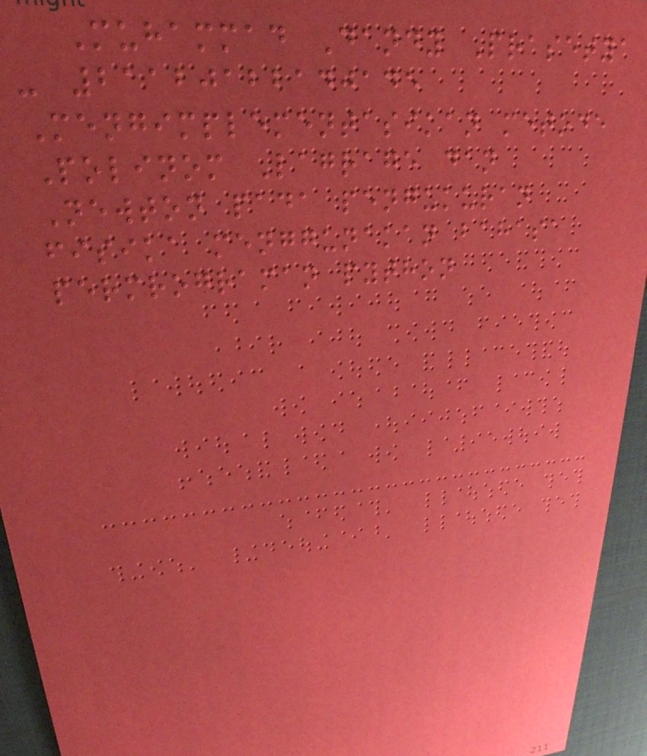Muhammad Dandy Prasetya
- 21120122140145
Mengimplementasikan metode
Polinom Lagrage dan
Newton pada pengukuran
fisika menggunakan bahasa
permrograman python
